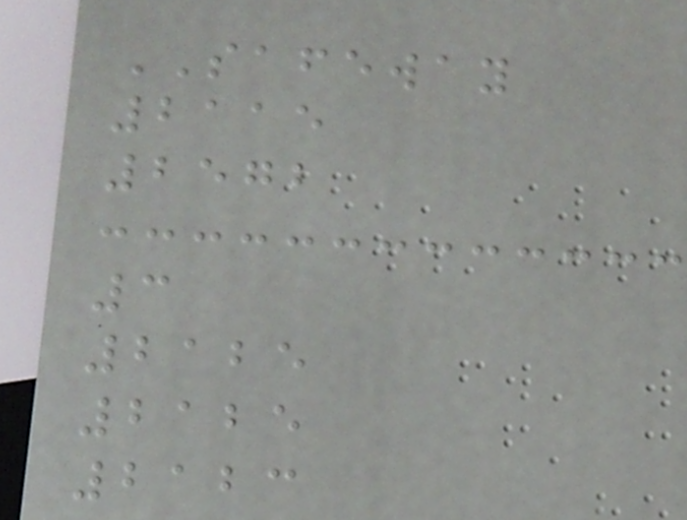SAFEWAY
2115
2572
3
2125
2125
2123
